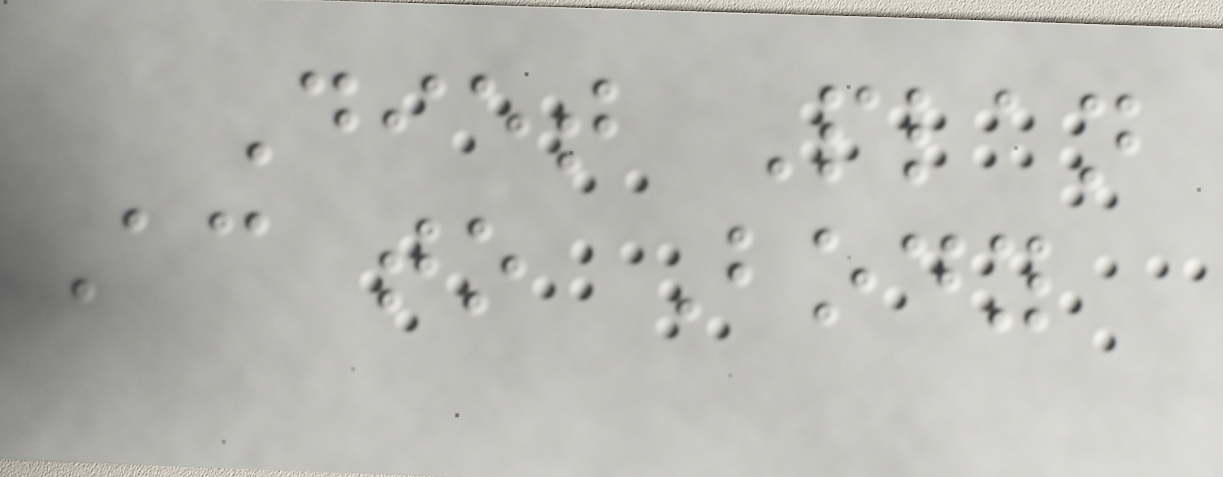Diet Plan
According to Body
